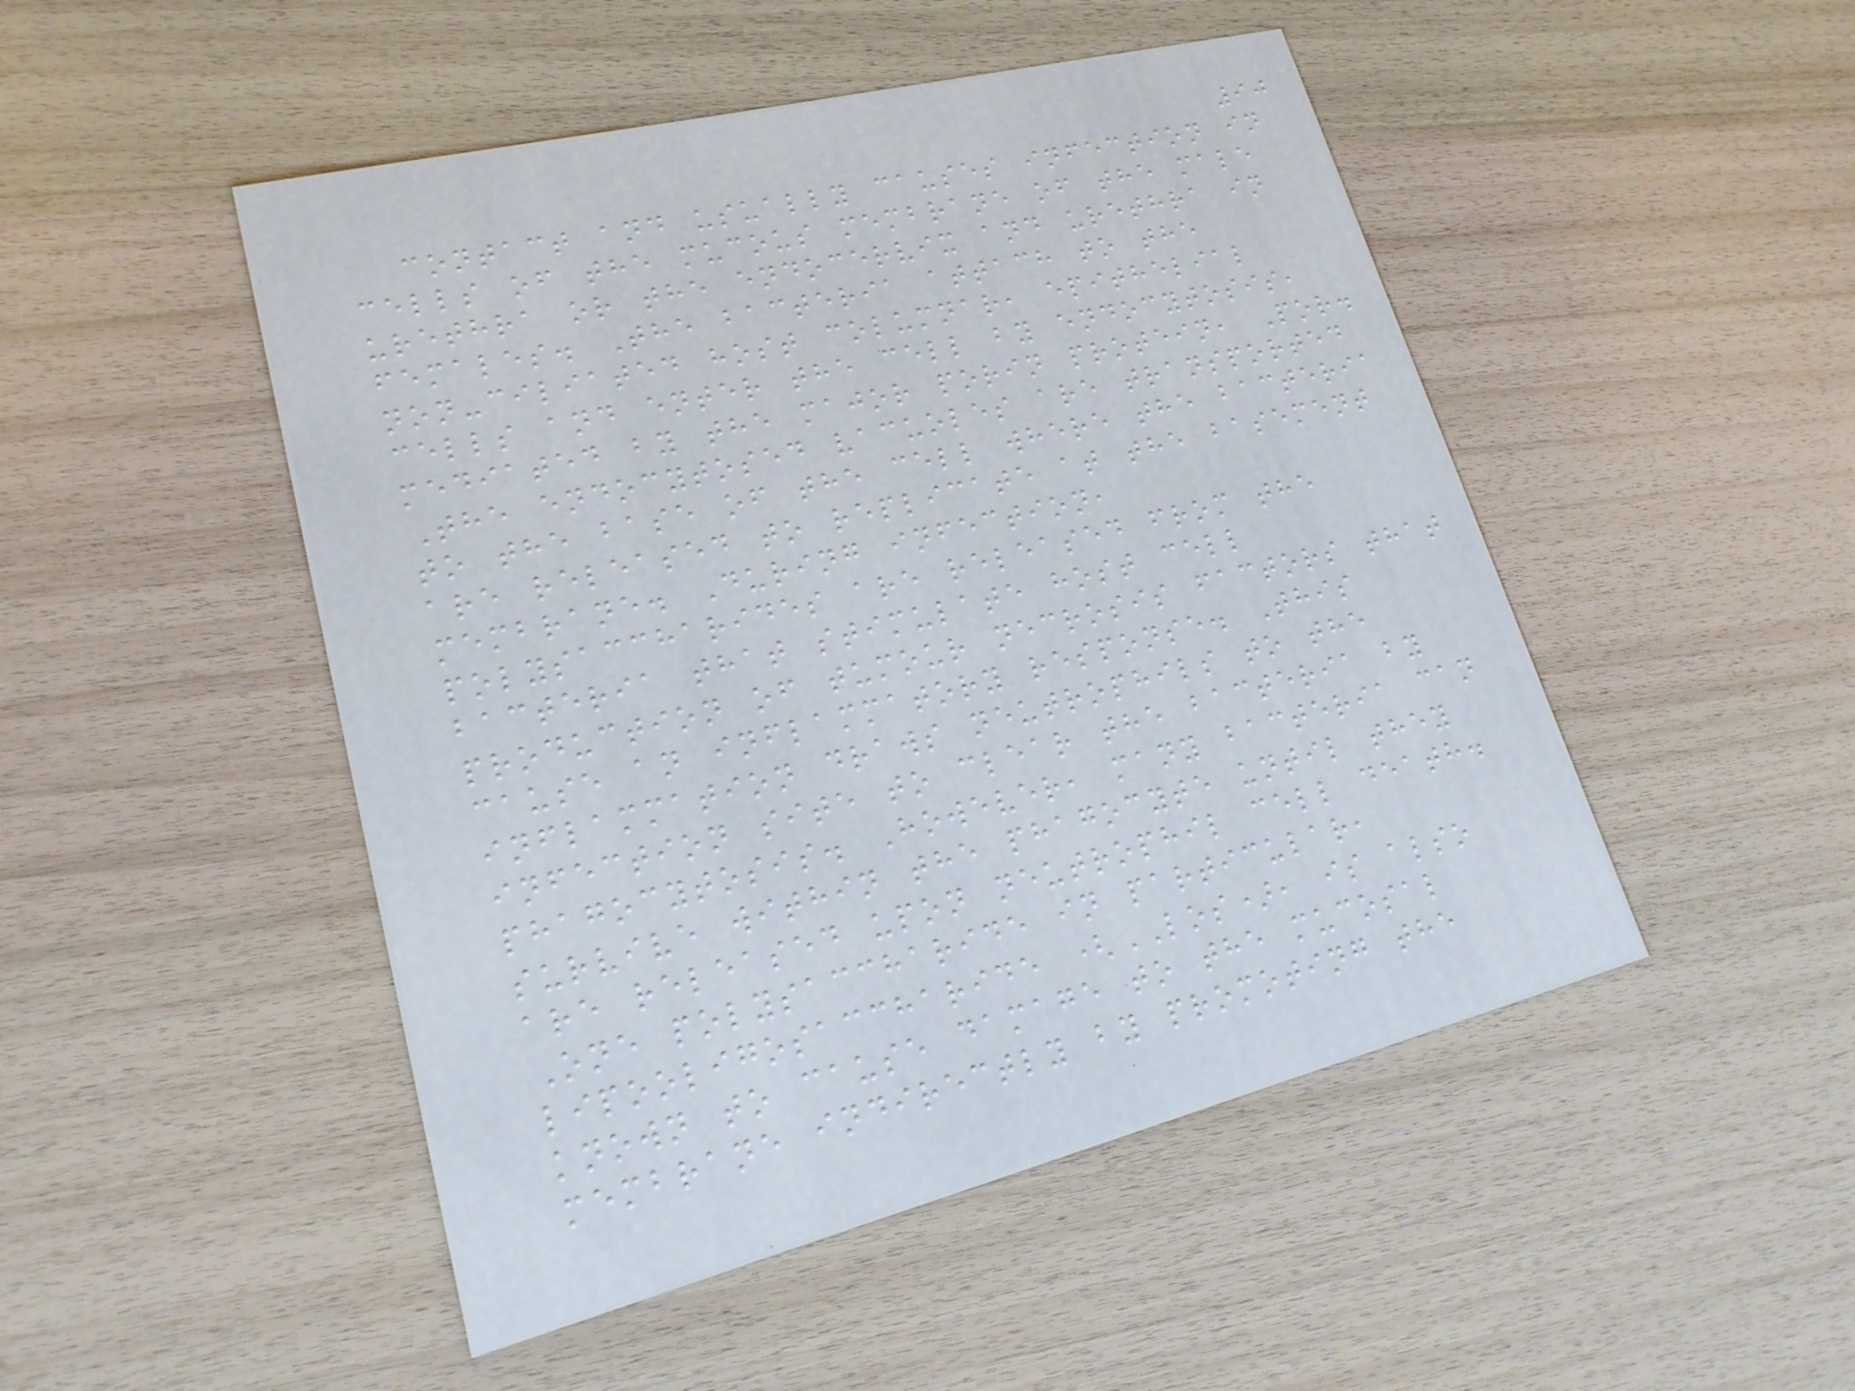90
contact and usually causes infection in
cells of the mucous membrane of the male
urethra or the endocervix and urethra in
females. The bacteria attach to the
non-ciliated host columnar, epithelial
cells and enter the cell by endocytosis,
mediated by the major porin protein, Por.
The endocytosed vacuoles are transported
to the base of the cell where the bacteria
are released to replicate at the basement
membrane. During infection,
polysaccharides are released from the
bacteria that stimulate host cell
production of tumour necrosis factors that
cause an inflammatory response. This
inflammation draws neutrophils to the
infection site to clear the bacteria by
phagocytosis. However, many bacteria can
survive within the phagocyte until they
are released upon neutrophil cell death.
One polysaccharide in particular,
lipooligosaccharide (LOS), is also
known to cause damage to the mucosal
membrane indirectly by promoting the
